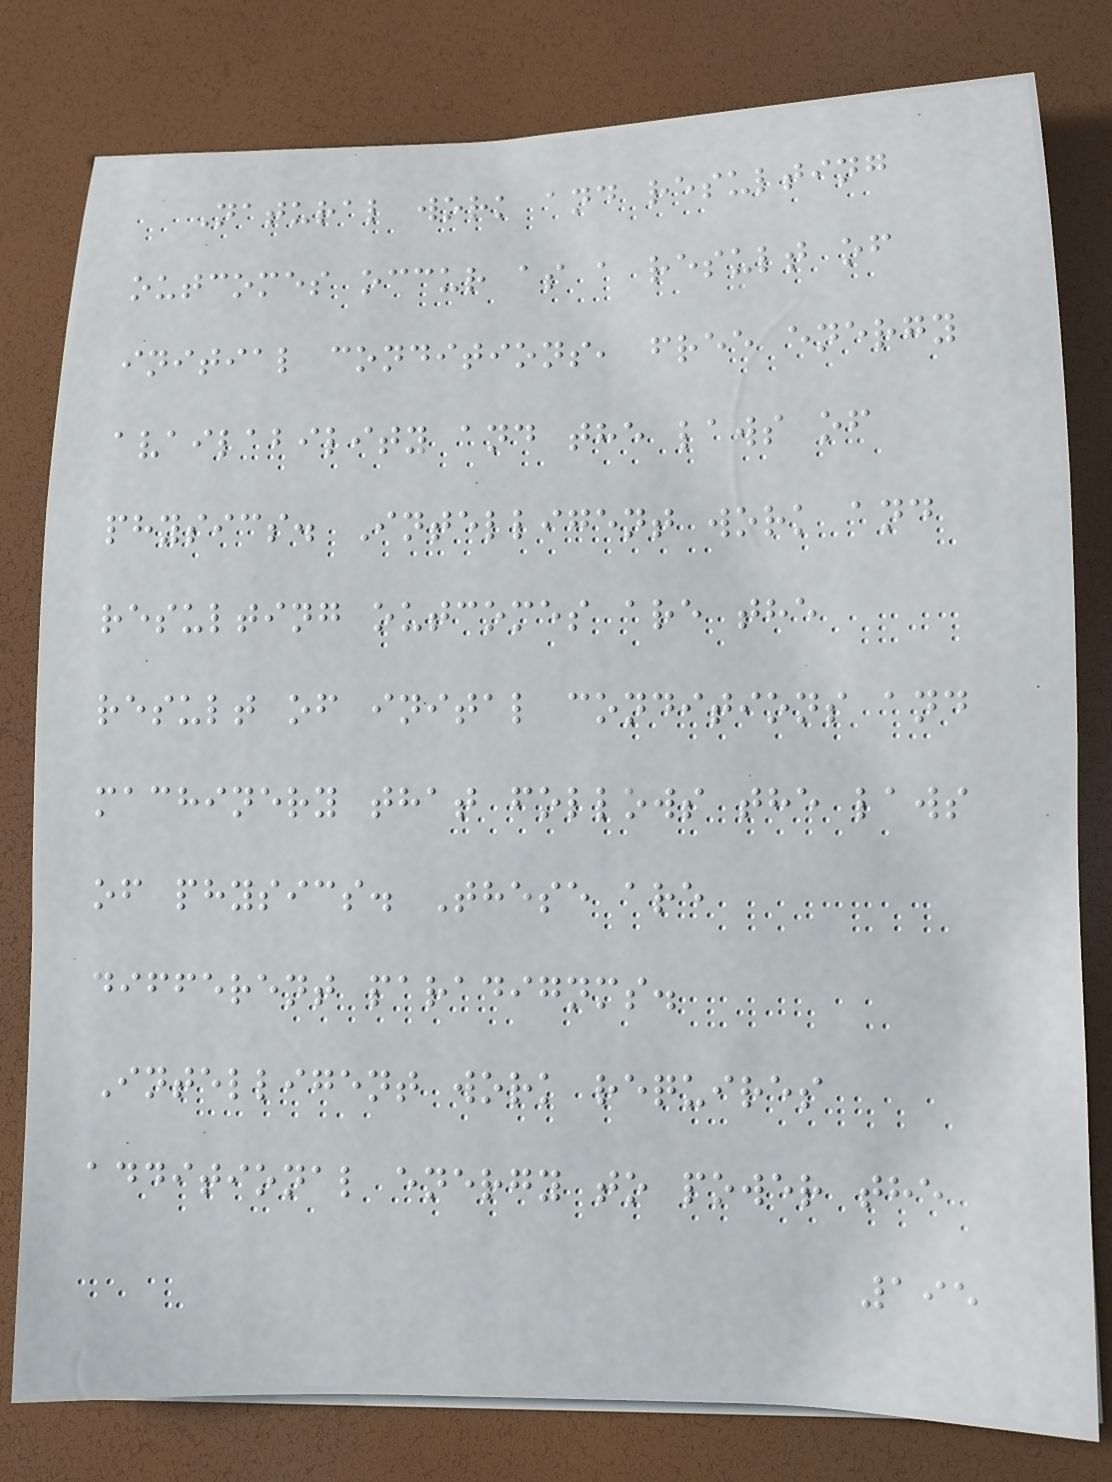Natural work and resulting
outcomes occur as a result of
initial conditions, free energy
availability and the laws of
physics. Intelligent work and
resulting outcomes are the
result of inital conditions and
machinery that follows the laws
of physics. These are
different paradignms.
Intelligent work requires
additional energy to power the
195
